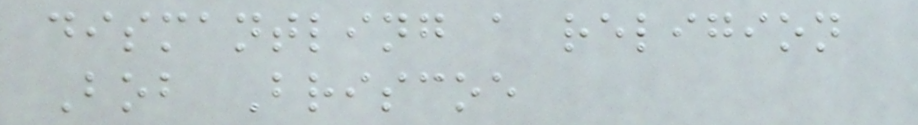dismantling a religion
Bob Briscoe
